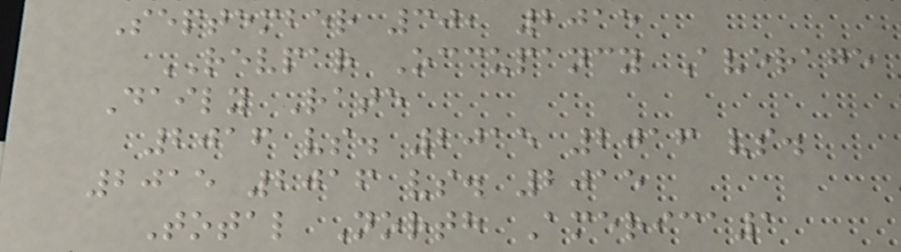September 30, 2015
REVPAR Occupancy Average
Daily Rate
2016 vs. 2015 2016 vs.
2015 2016 vs. 2015
Total North America1
